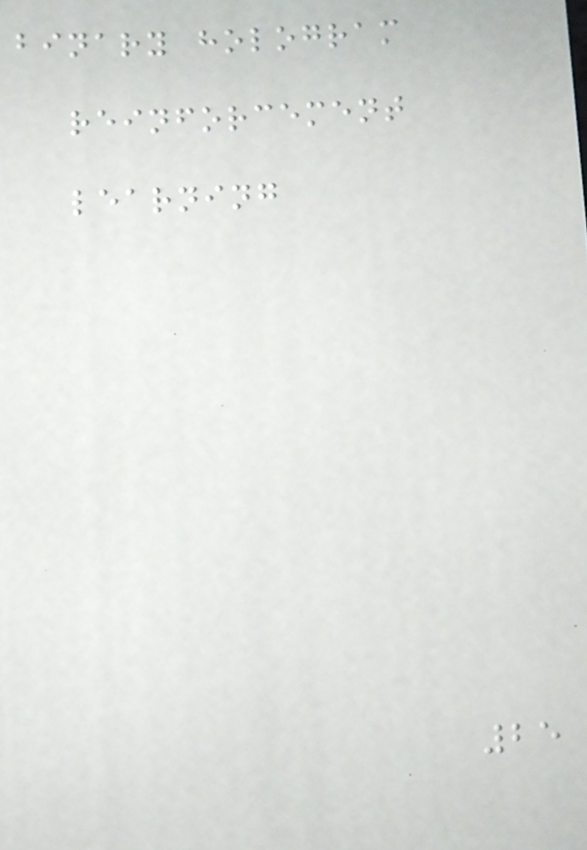binary hologram
reinforcement
learning
25
